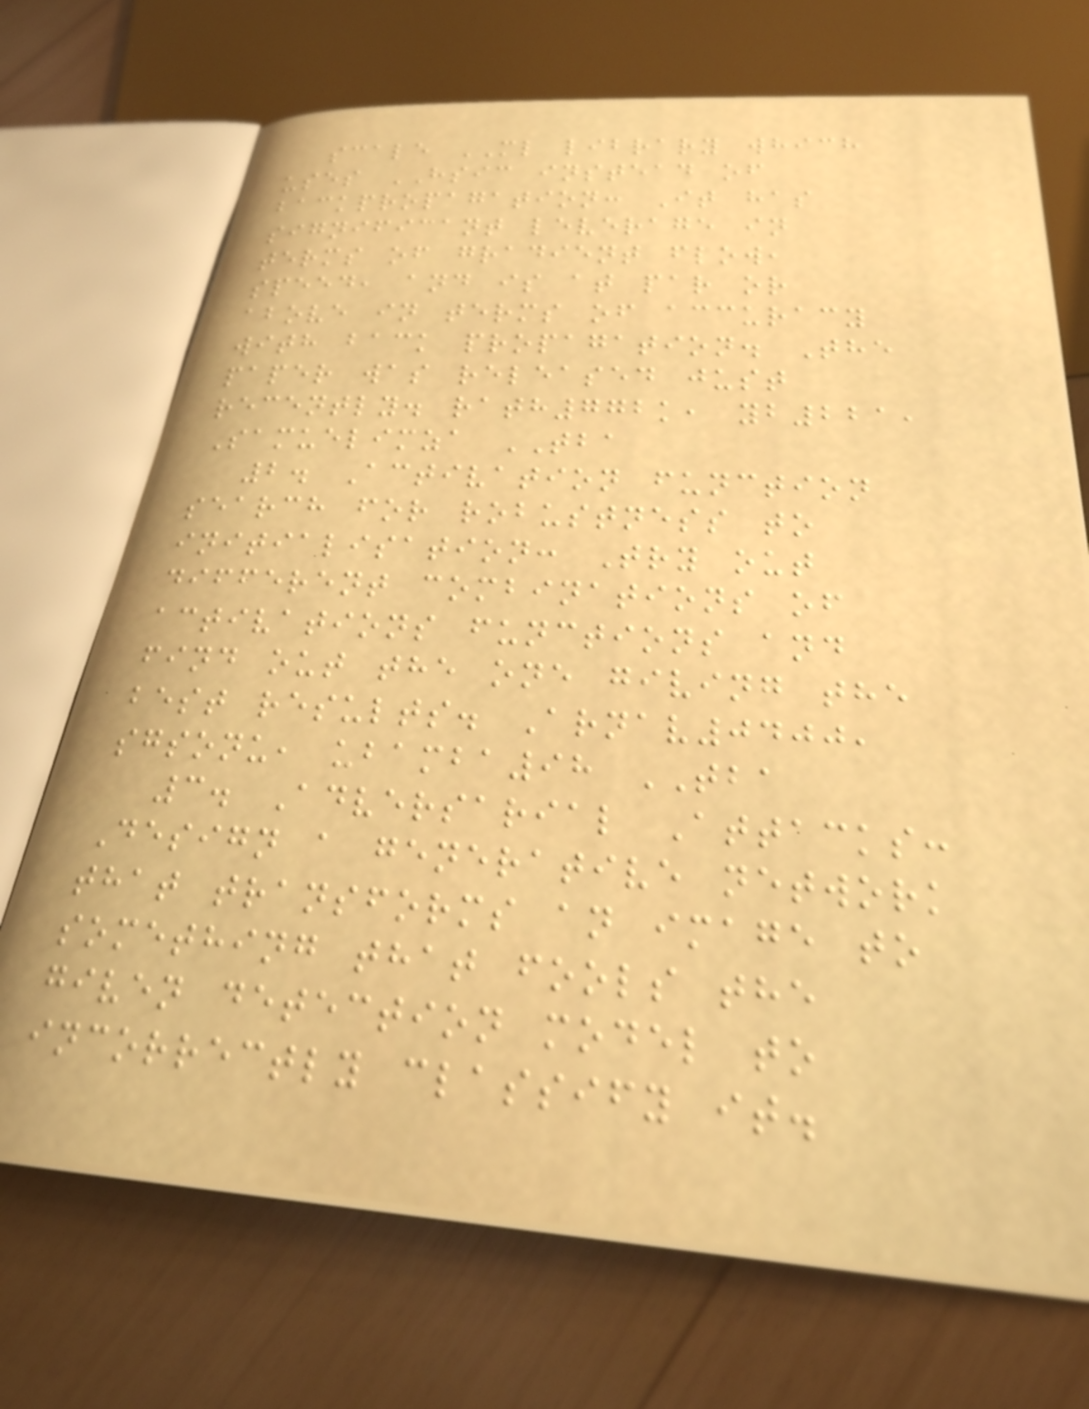scale ML library which
uses HSIC instead of
backpropagation: It has
significant leverage in
terms of gradient flow,
speed, and is at par or
above in terms of accuracy
with back propagation. The
paper was released just
recently. rath772k, yb221,
Samuelimza TBA
2. Activation function
search for robustness to
initialisation: Try out
different combinations of
activations functions and
find out the one giving the
best results. Arnav0400,
sgsonu, ubamba98 TBA
3. Adversarial Attacks:
Design a generative network
that transforms an image to
something that fools the
given detection model to
incorrectly classify it.
